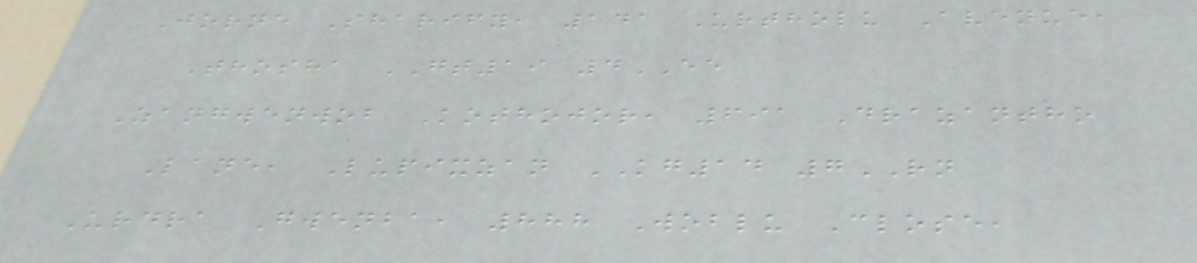Jorne Sharify, 141 Urtholu Avenue,
Thosha GT19 4EE
Zangwenwob Kothojor, 691 Drazantho
Lane, Lupixzan KG14 7RN
Urdra Gwenba, 888 Woblu Close,
